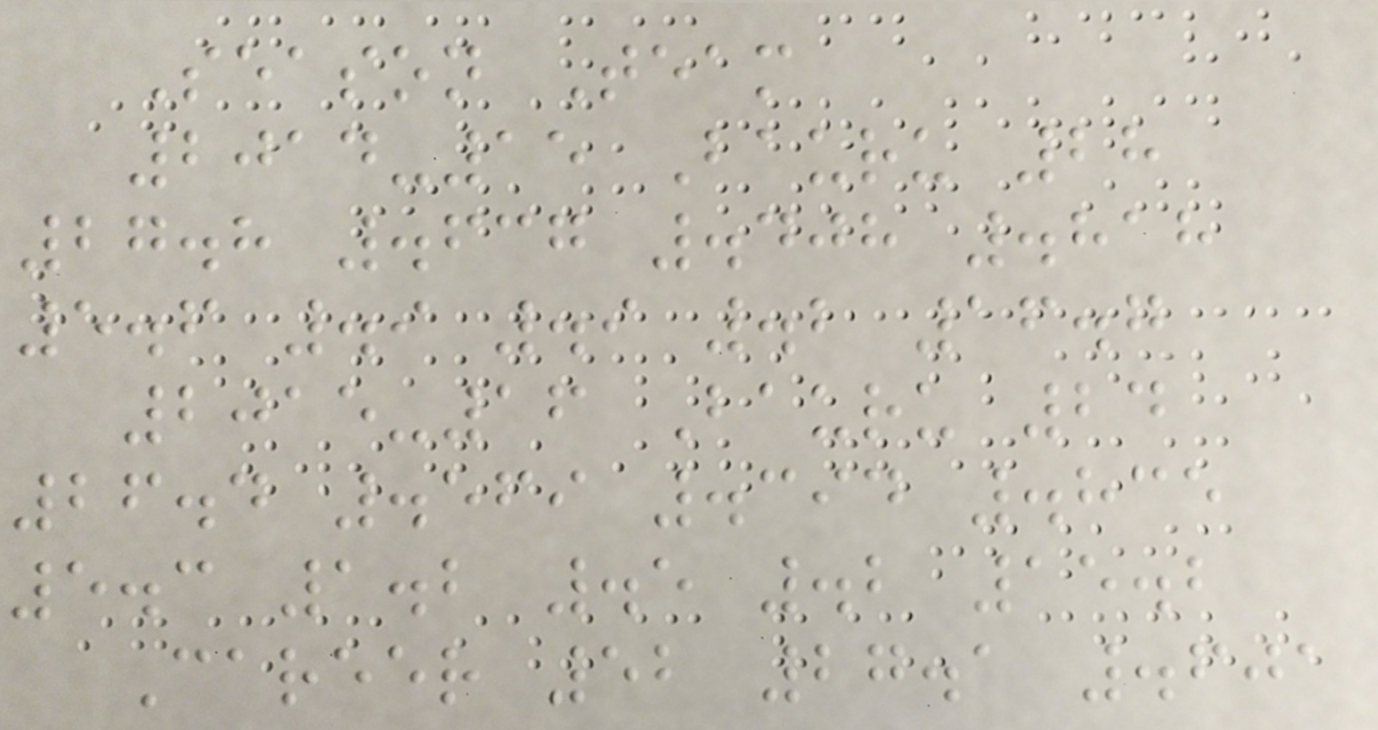Season Team
2014-15 Bauru 28
27.8 .637 .408 .818
5.6 .9 .9 .2 16.7
2015-16 Bauru 24
26.4 .569 .394 .835
5.3 1.2 .5 .2 15.2
Career 52 27.1 .601
